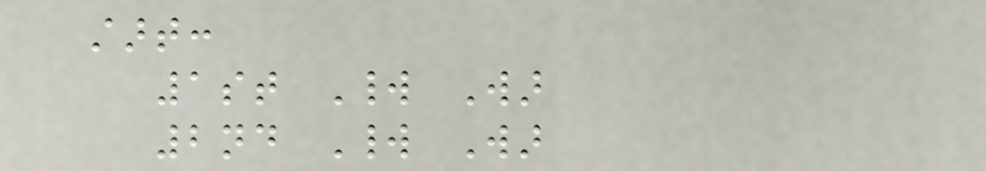start:
1st World War
2nd World War
